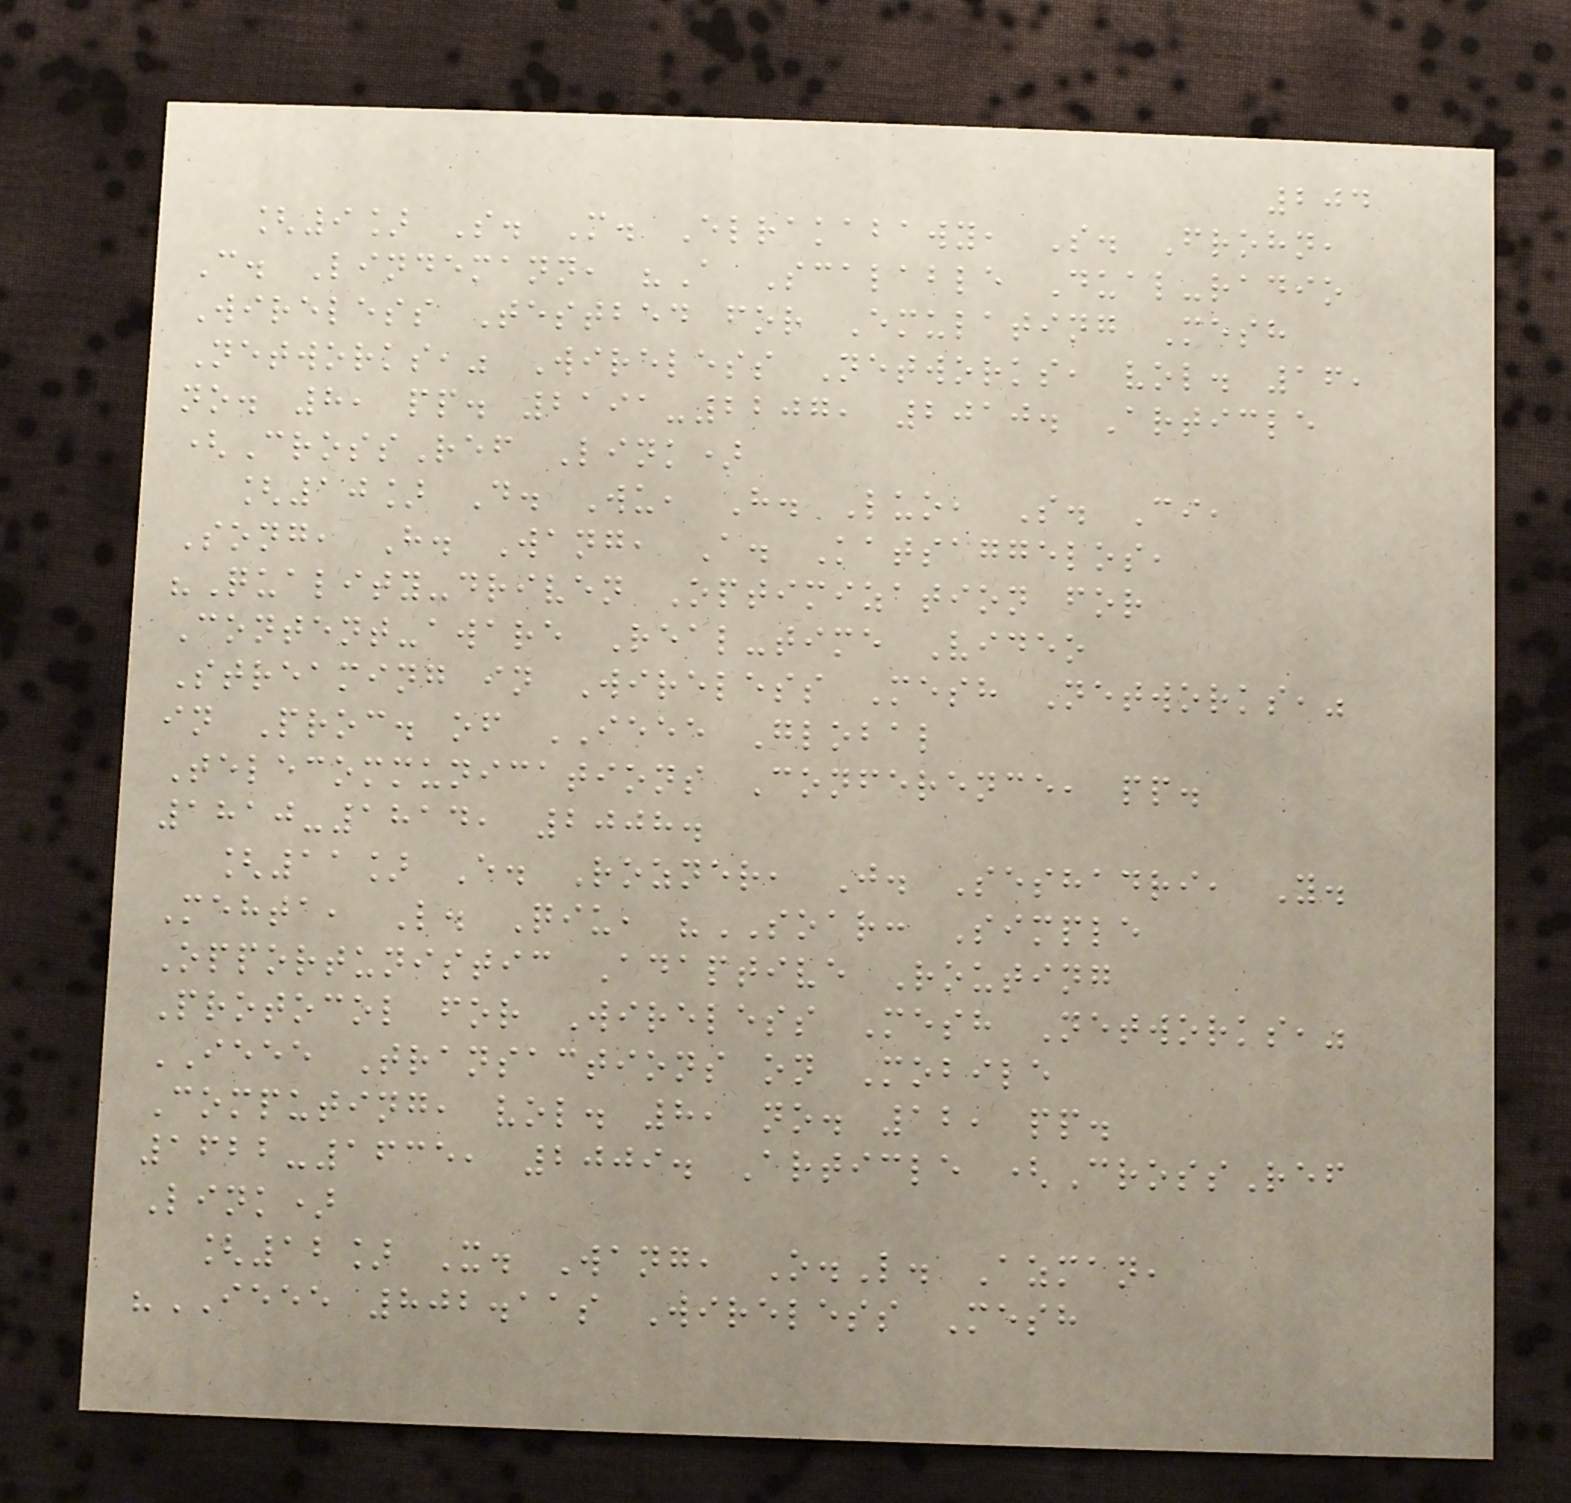204
[9] S. M. Elrakabawy, S. Frohn,
C. Lindemann, "A Scalable Dual-radio
Wireless Testbed for Emulating Mesh
Networks," Wireless Networks, vol. 16,
no. 8, pp. 2191-2207, 2010. Article
(CrossRef Link)
[10] D. Wu, H. Luo, S. Ci,
Song, H. Wang, A. Katsaggelos,
"Quality-driven Optimization for
Content-aware Real-time Video
Streaming in Wireless Mesh Networks,"
in Proc. of IEEE Global
Telecommunications Conference, pp.
1810-1814, 2008.
[11] E. Rozner, J. Seshadri, Y.
Mehta, L. Qiu, "SOAR: Simple
Opportunistic Adaptive Routing
Protocol for Wireless Mesh Networks,"
IEEE Transactions on Mobile
Computing, vol. 8, no. 12, pp.
1622-1635, 2009. Article (CrossRef
Link)
[12] X. Wang, O.L. Azman,
"IEEE 802.11s Wireless Mesh
